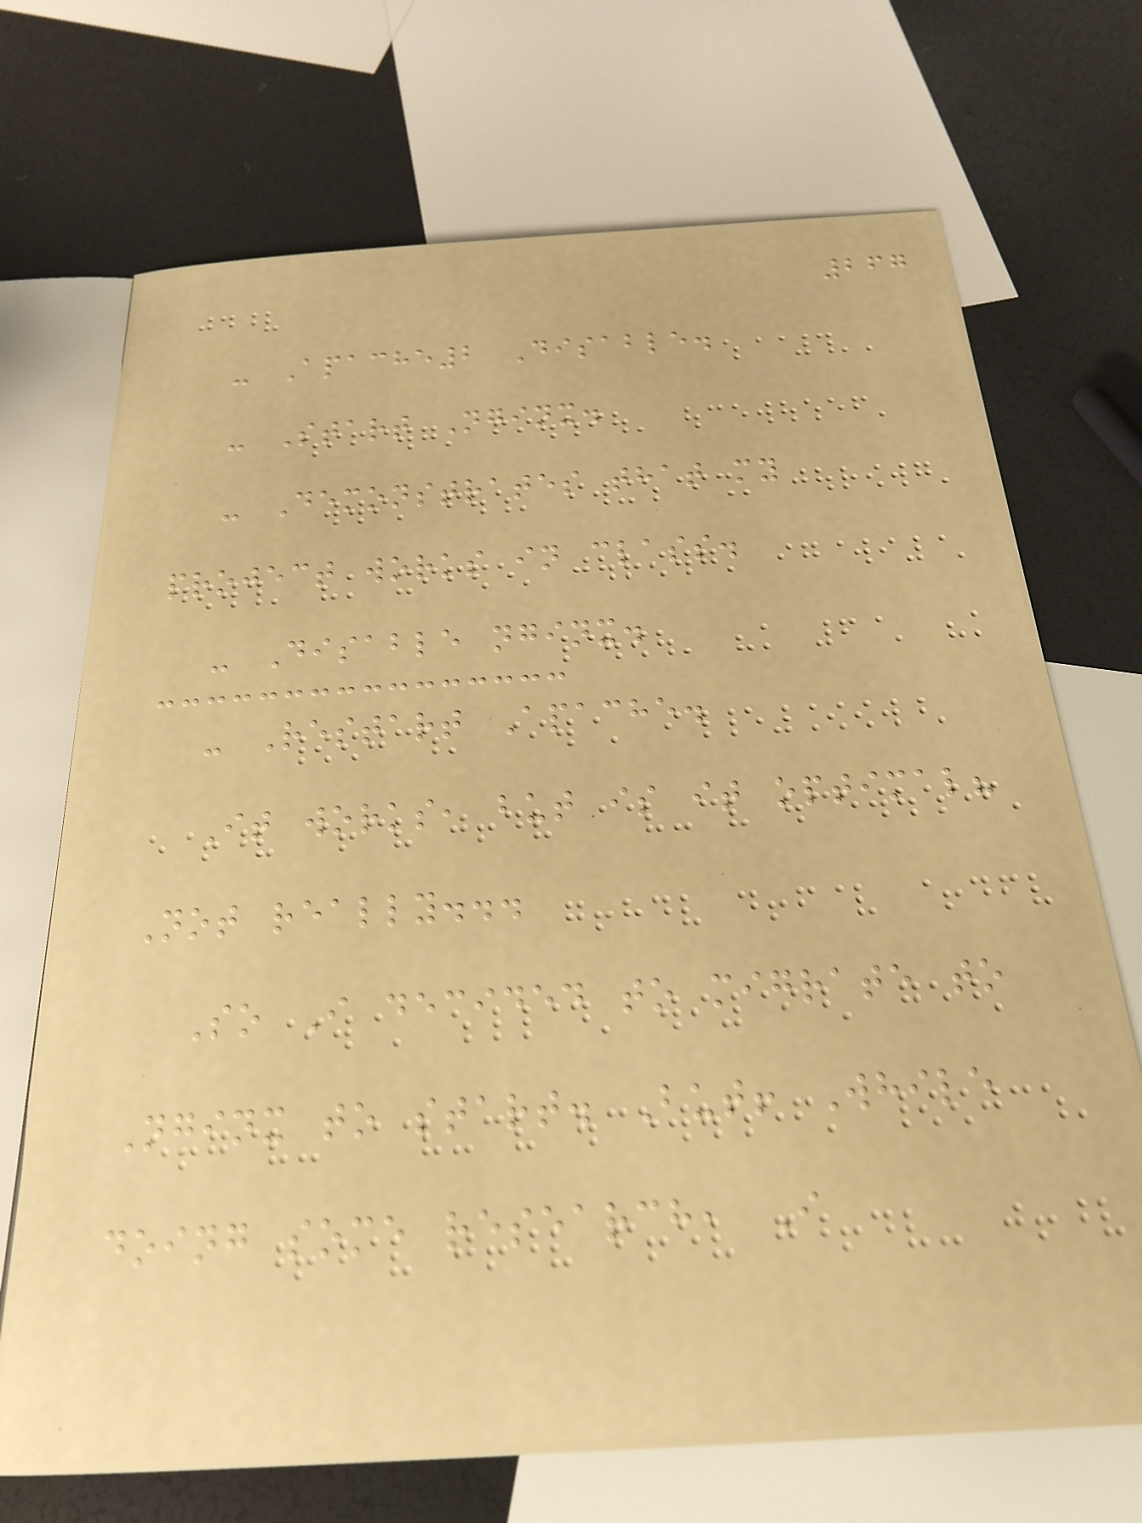267
- Apache2 Disable.
- Start Nginx.
- Demonstrates that my
project works in class.
- Disable nginx.
- Restart Apache.
It works, but is it optimal?
Not really...
So I decided to migrate to
Nginx to start. But! While
doing some research, I
